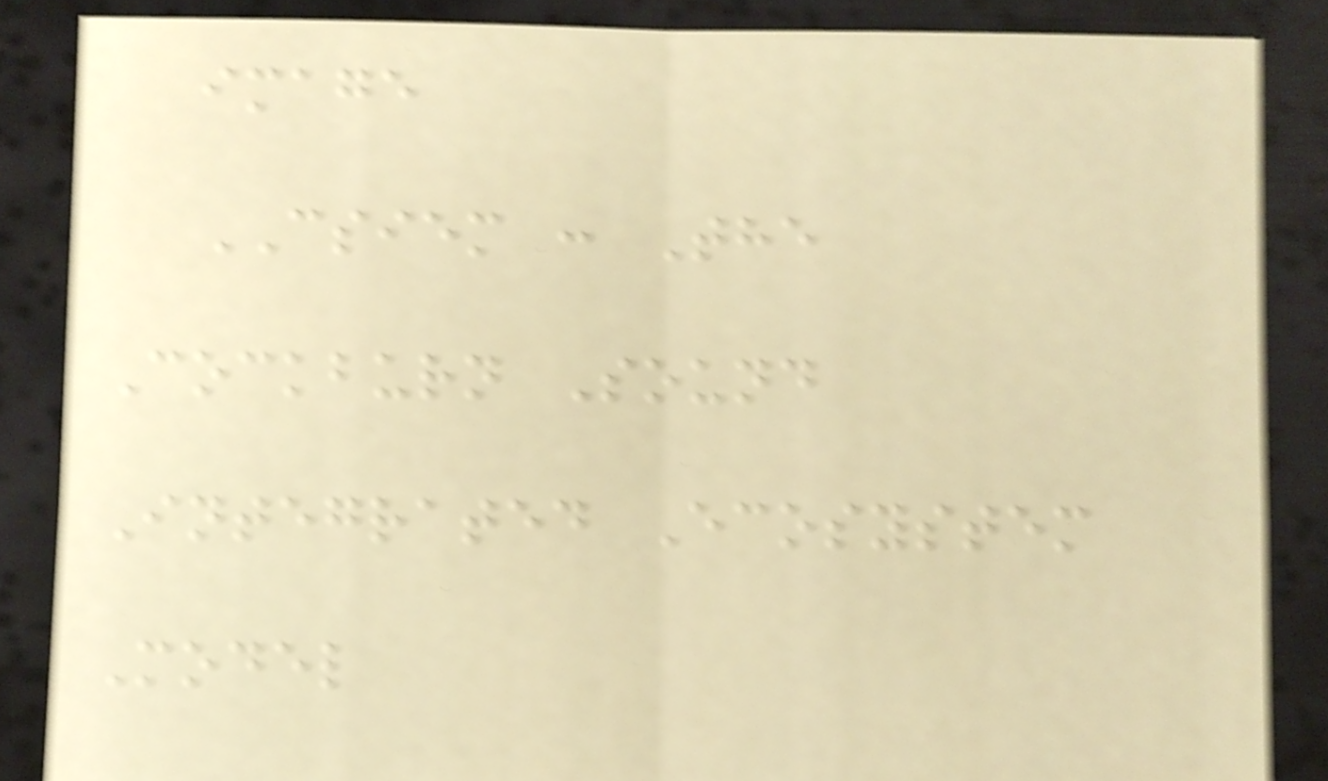image
CSIEM : The
Cockburn Sound
Integrated Ecosystem
Model
